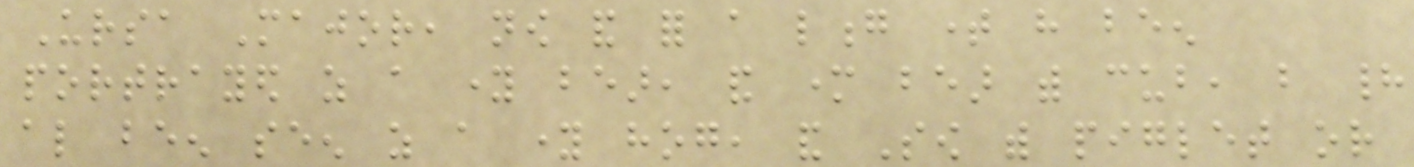Ursa Major, now and for a long time have been
portrayed as a young bear, and mother bear with cub, but had
also been seen as a young hog, and Sow with piglet or
